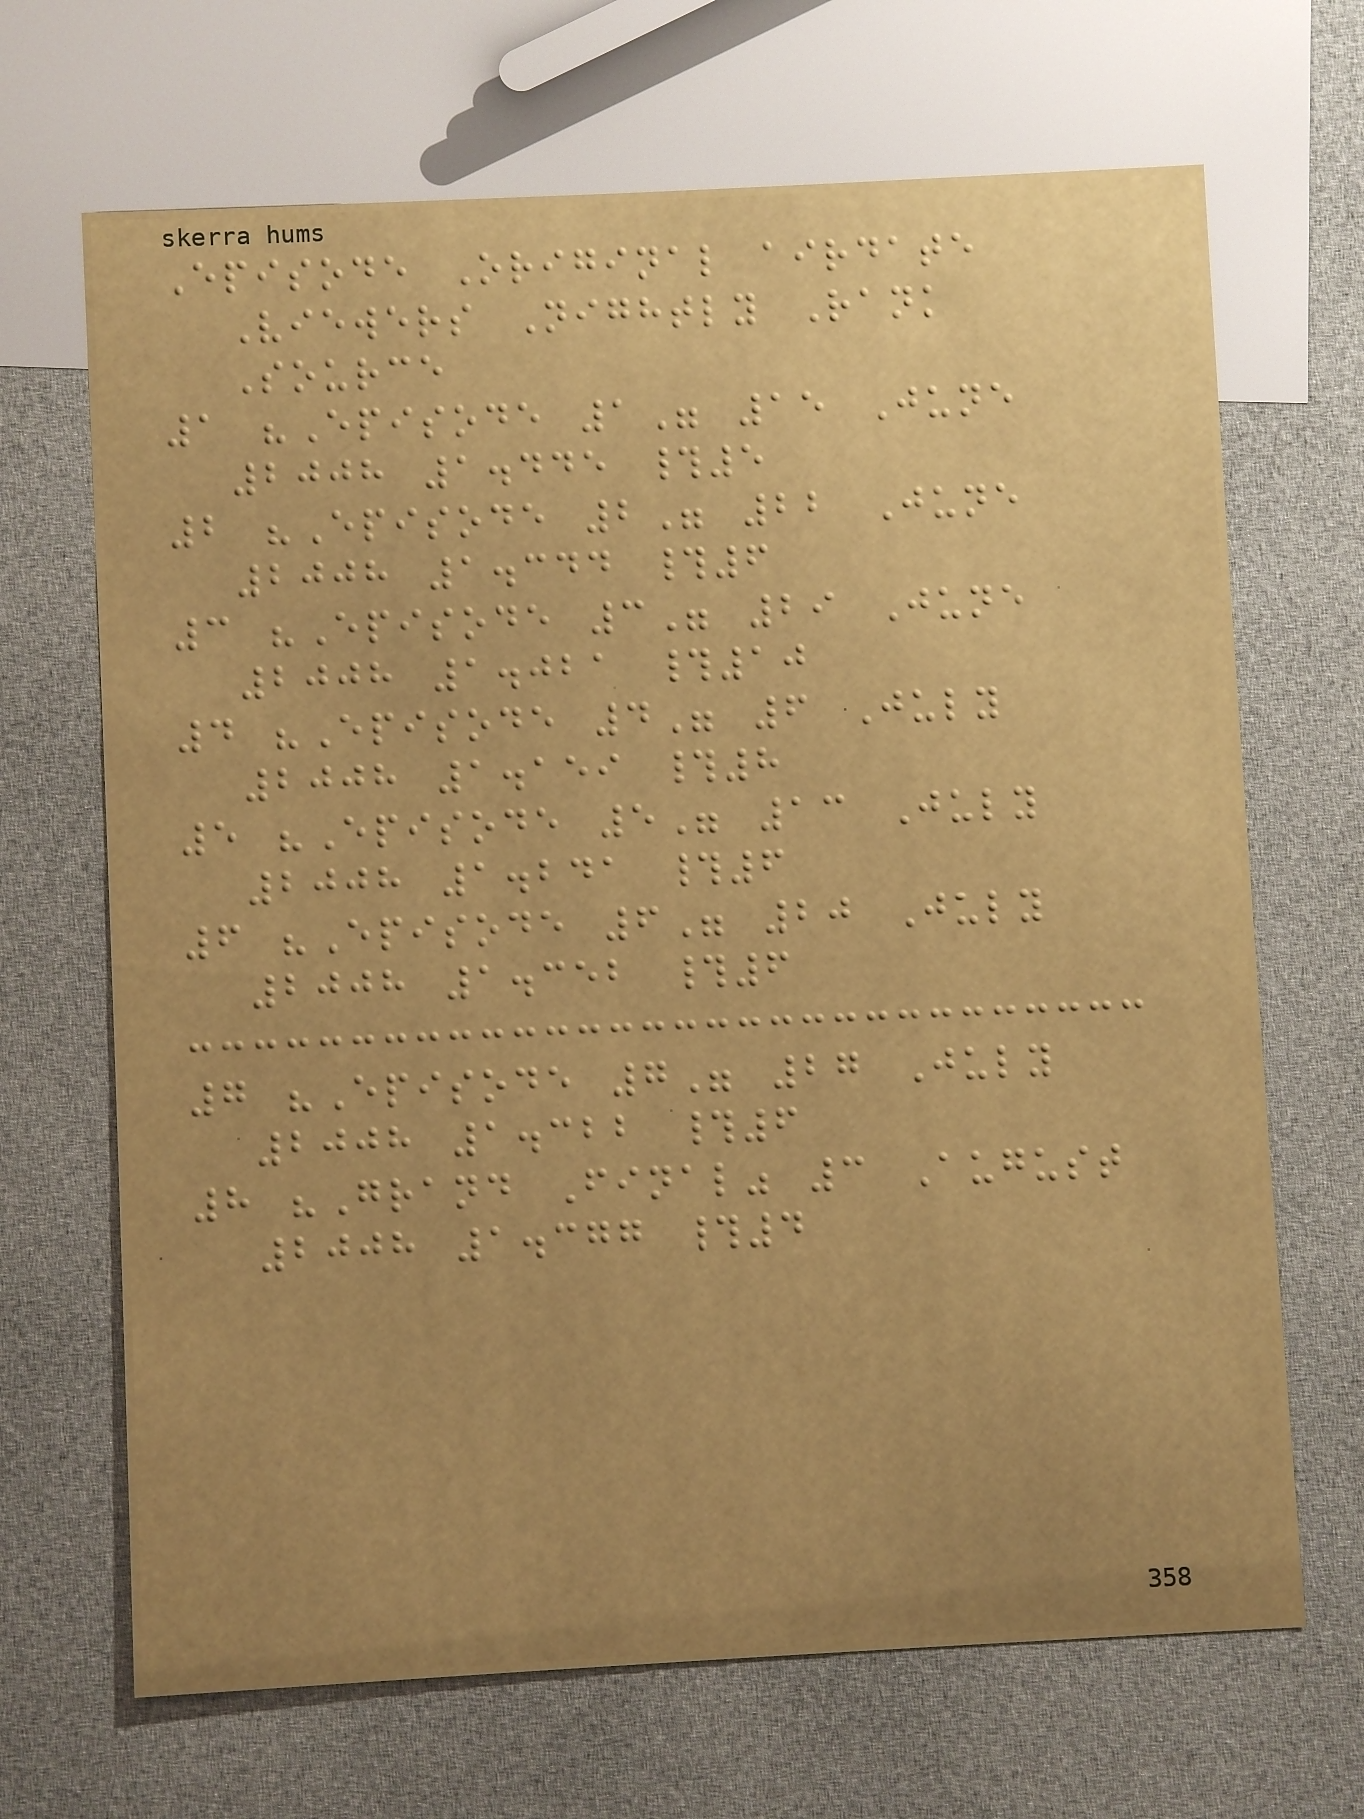Episode Original airdate
Viewers Nightly Rank
Source
1 "Episode 1" 15 June
2008 1.445 #5
2 "Episode 2" 22 June
2008 1.344 #6
3 "Episode 3" 29 June
2008 1.021 #10
4 "Episode 4" 6 July
2008 1.159 #8
5 "Episode 5" 13 July
2008 1.241 #6
6 "Episode 6" 20 July
2008 1.352 #6
7 "Episode 7" 27 July
2008 1.322 #6
8 "Grand Final" 3 August
2008 1.377 #4
